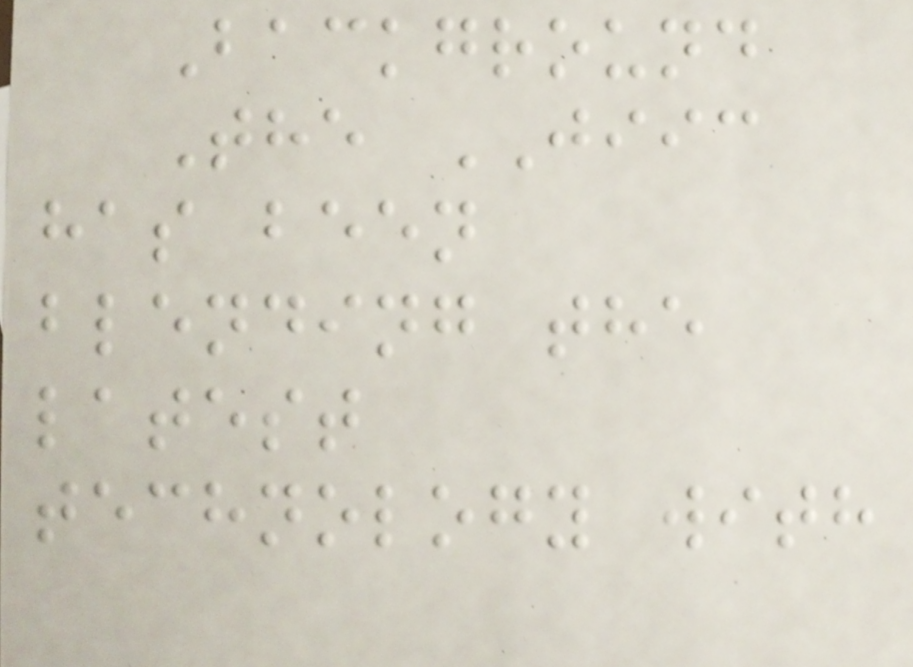Background
The JIIC
has been
blending the
latest
technology with
